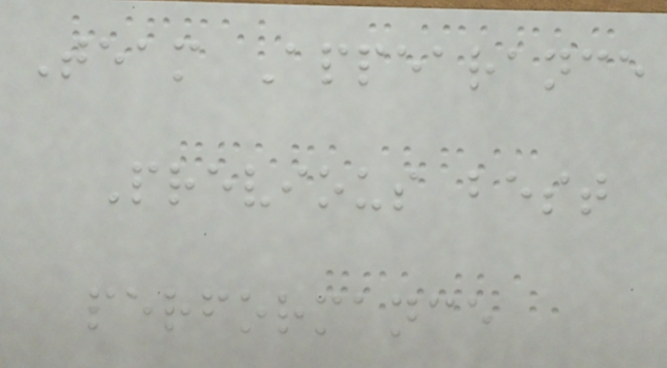Team Appearance
Previous best
performance
